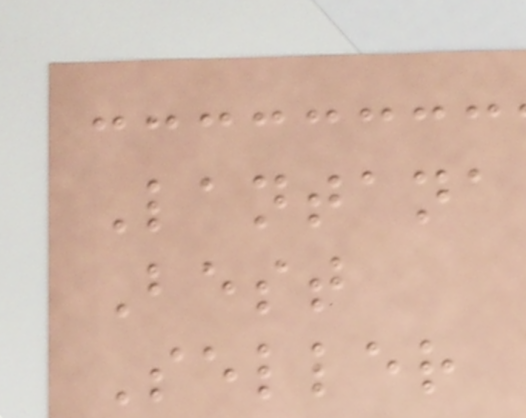Lantana
Best
Seller
